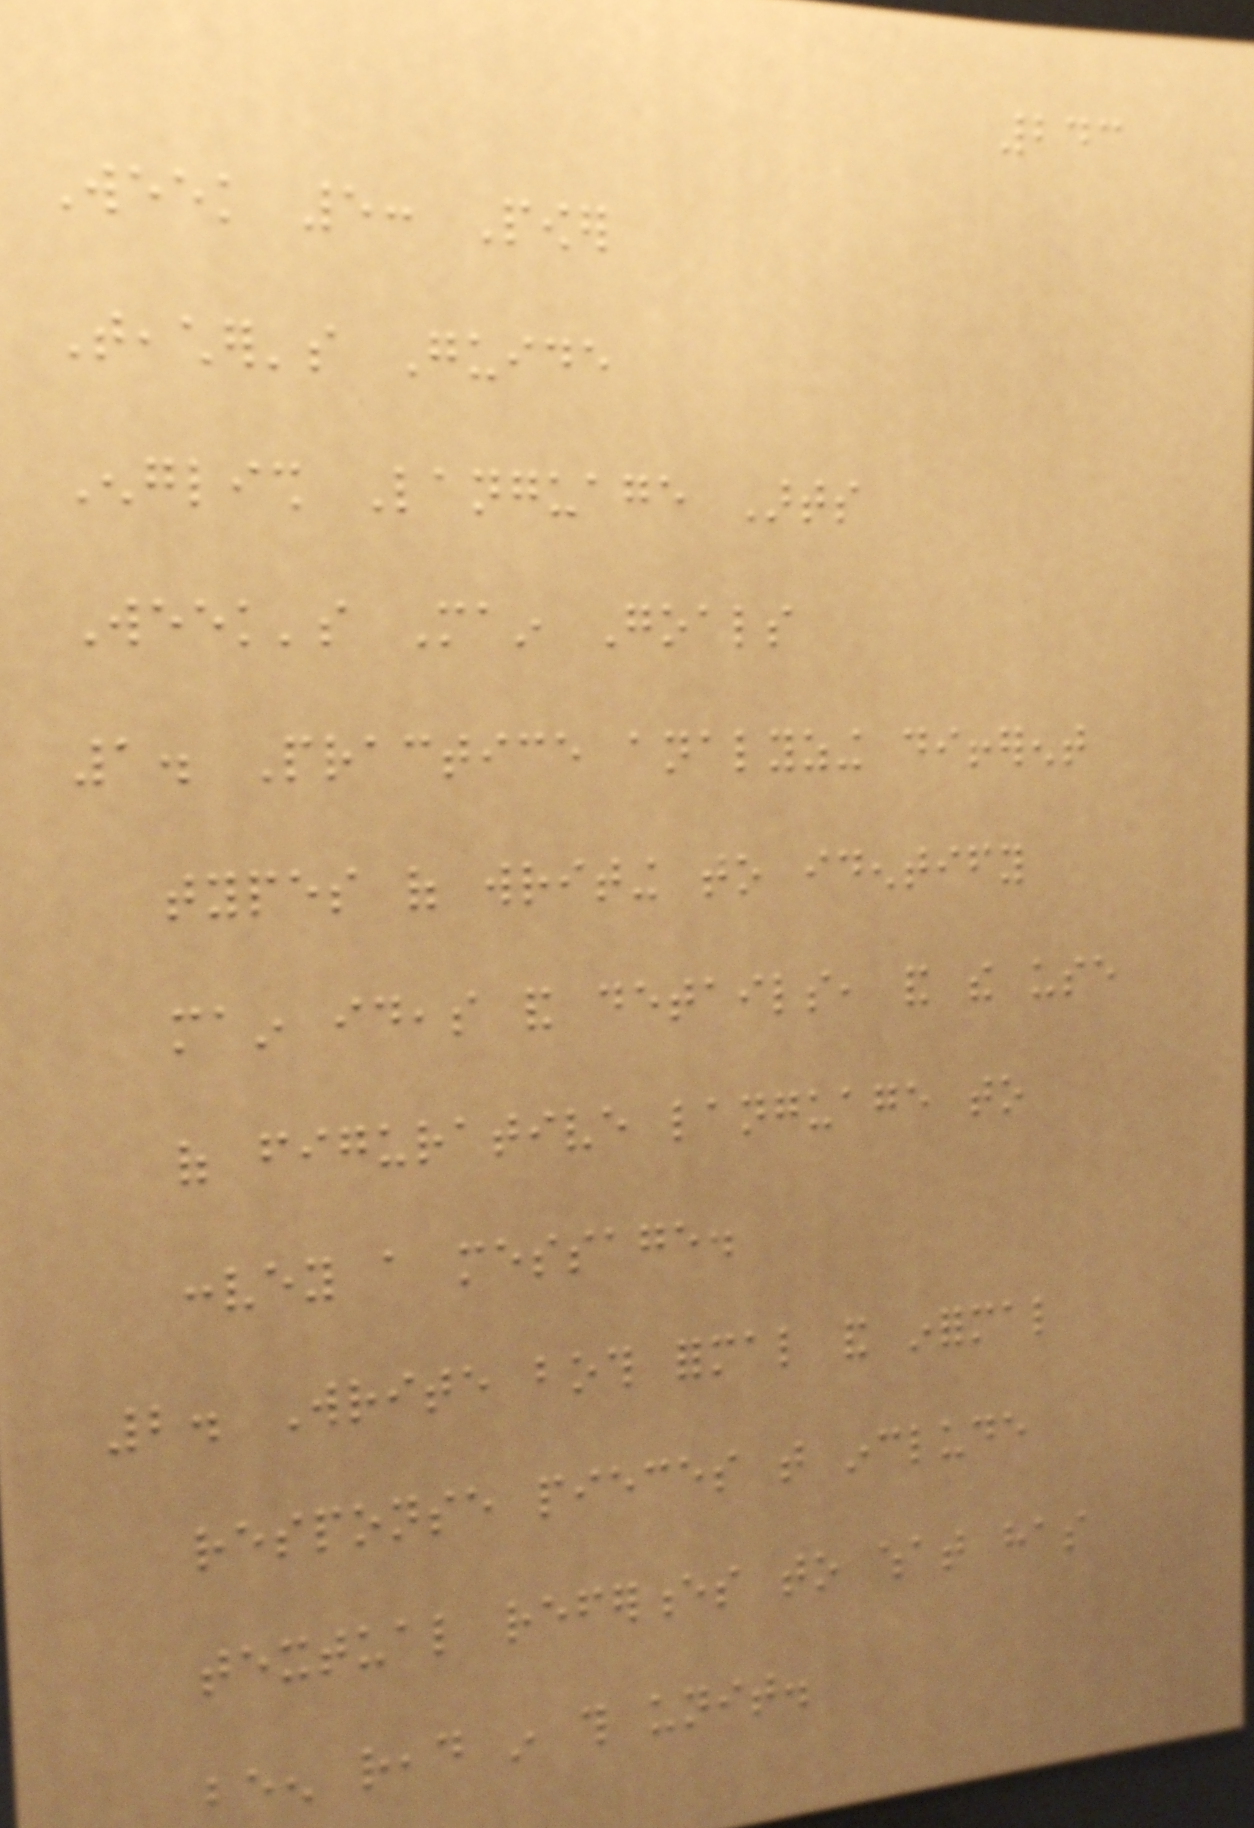243
Week 5: Power
Teacher's Guide
English Language Arts
Week's Main Goals
1. Practice analyzing different
types of writing to identify
main ideas and details, and the use
of figurative language to
convey a message.
2. Write both formal and informal
response pieces that include
textual references to what has
been read in this unit.
